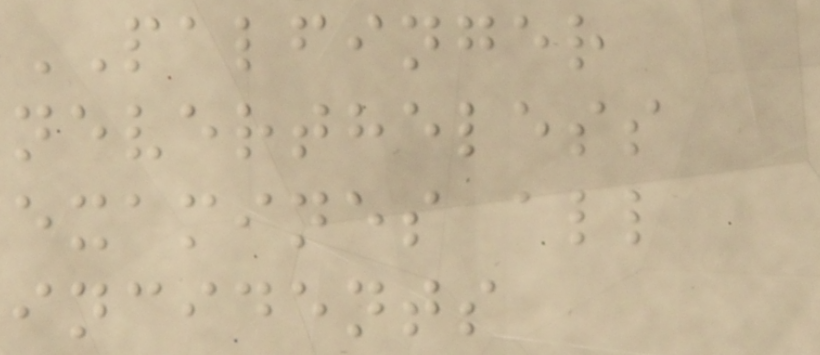PALFINGER
nevertheless
examines all
incidents
